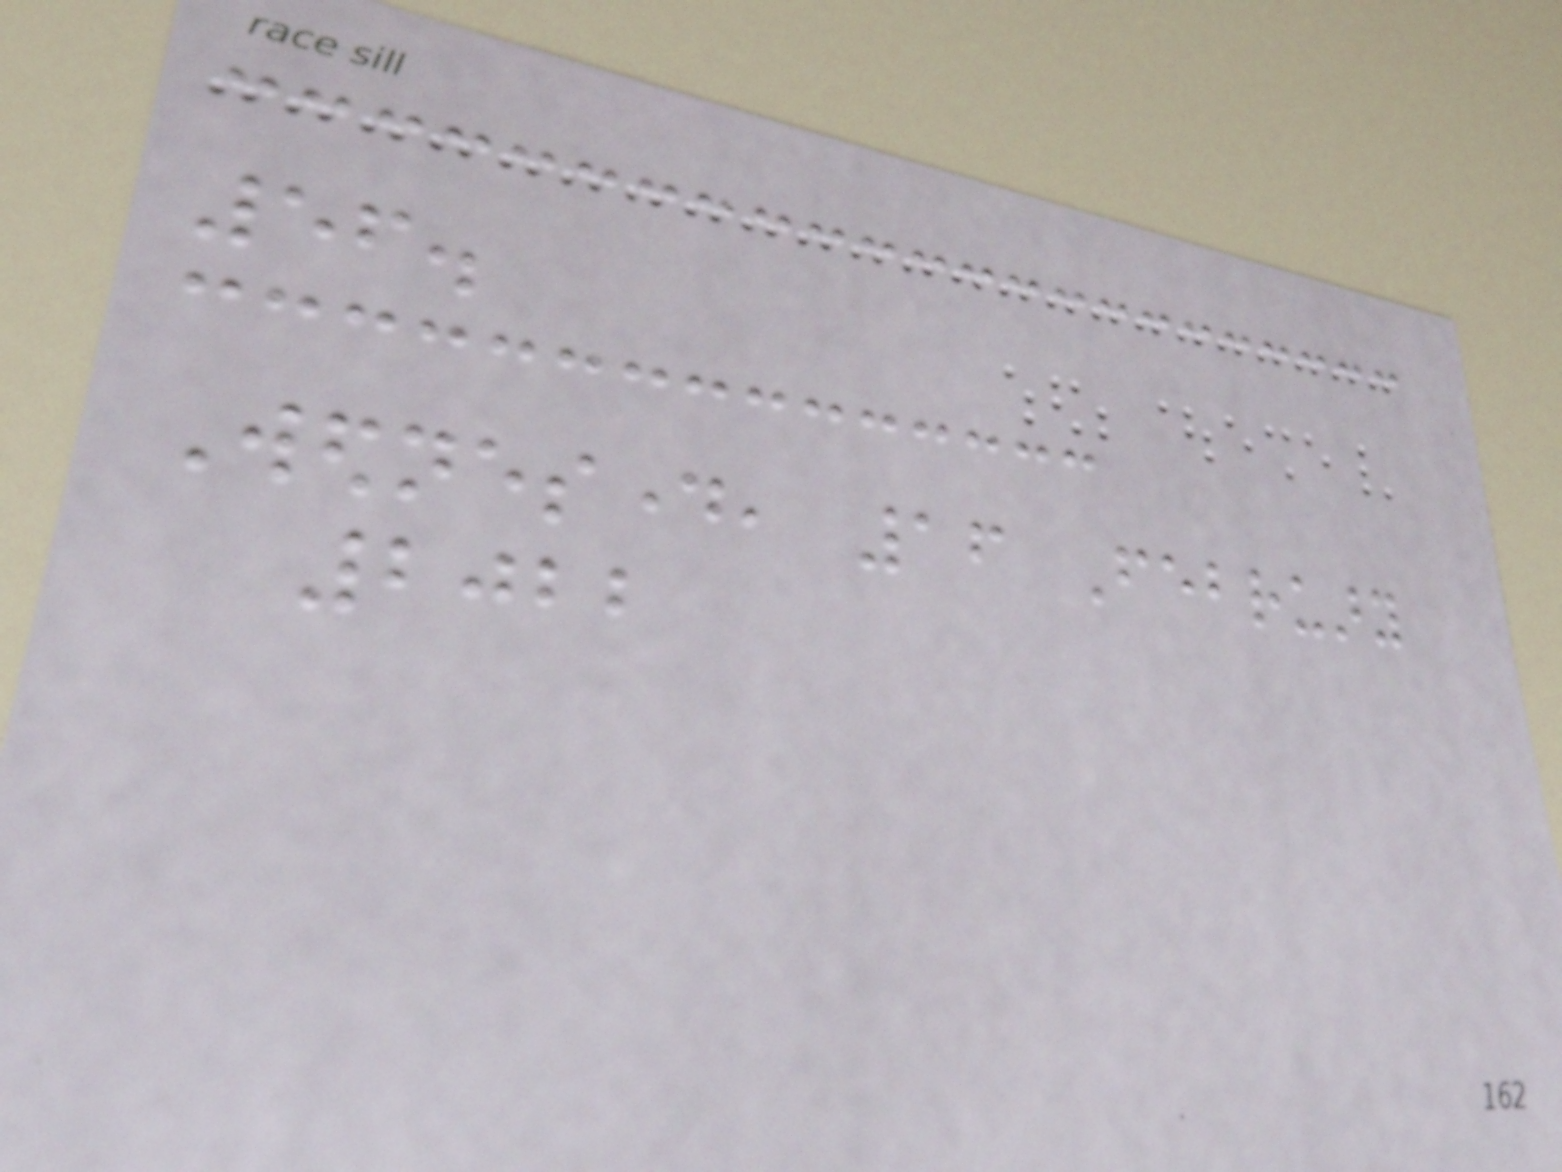56.
Wednesday, 16 February
2022
